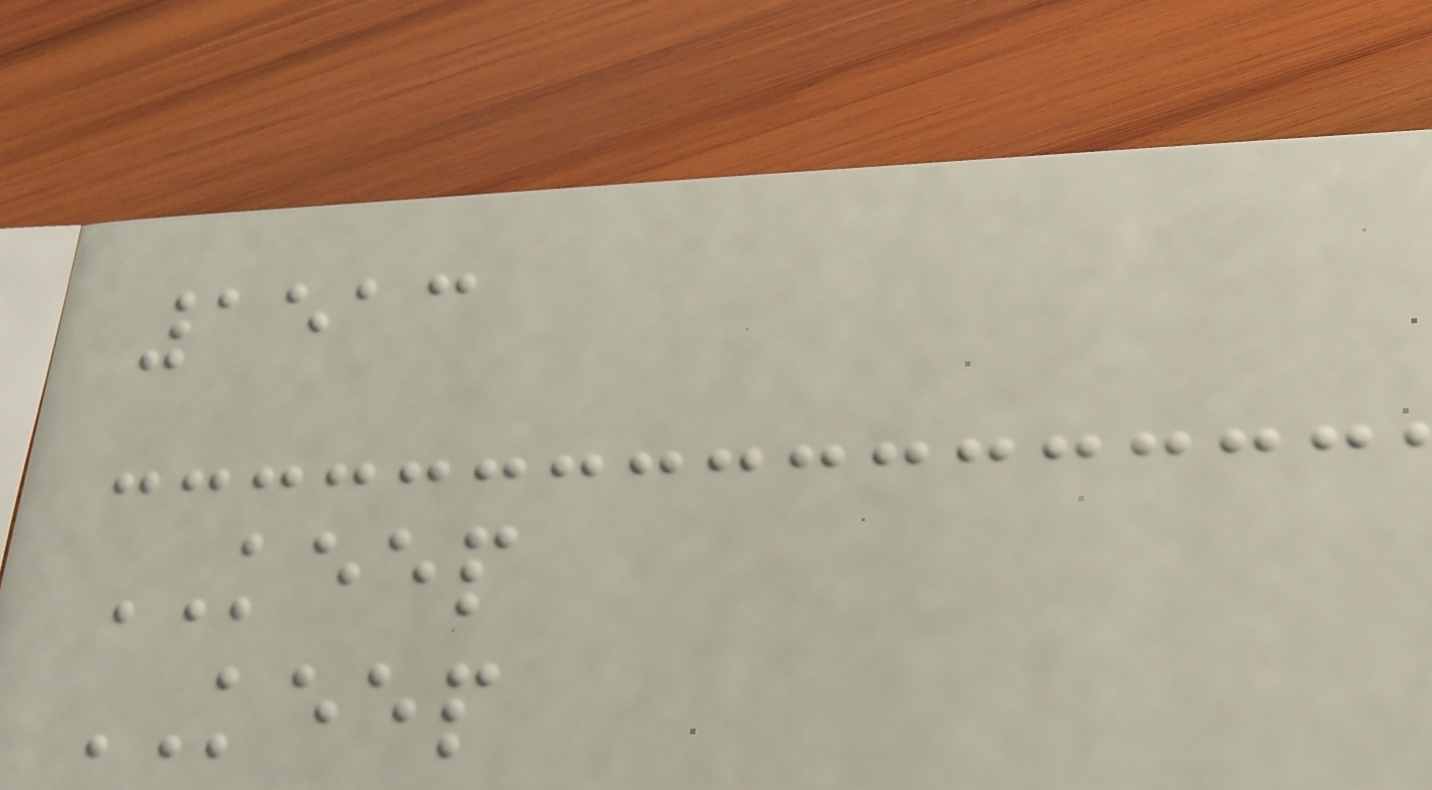1513
KEEP
KEEP
